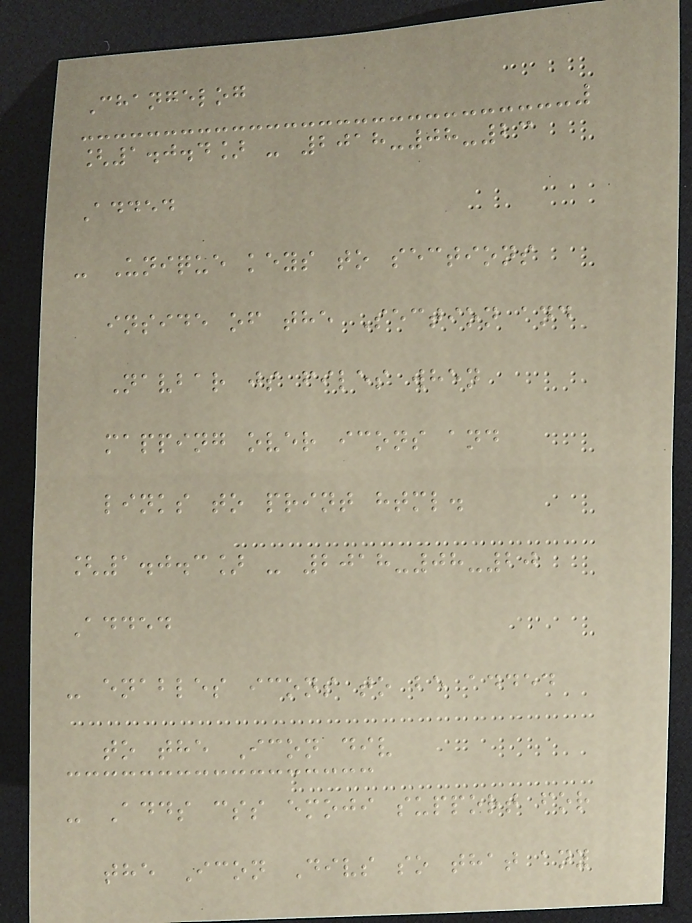Changelog
[1.0.4] - 2018-08-23
Added
- Unique keys to sections
inside of the Section and
Navbar js files when
mapping over icons and
links to print html.
[1.0.3] - 2018-08-20
Added
- enables icons to be added
to the Icon div
- Adds css emoji support for
the Icon Divs so that any
